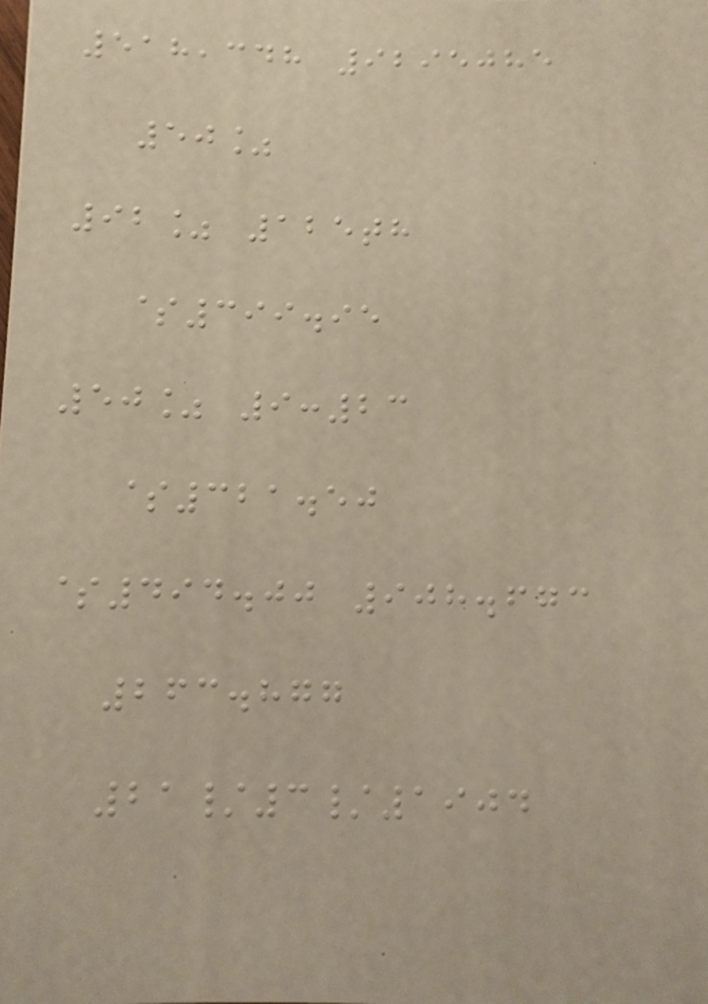518,348 9295085
50%
92% 125th
$399.95
50% 9:23
$321.50
$494.00 908.673
263.877
21/3/1904
